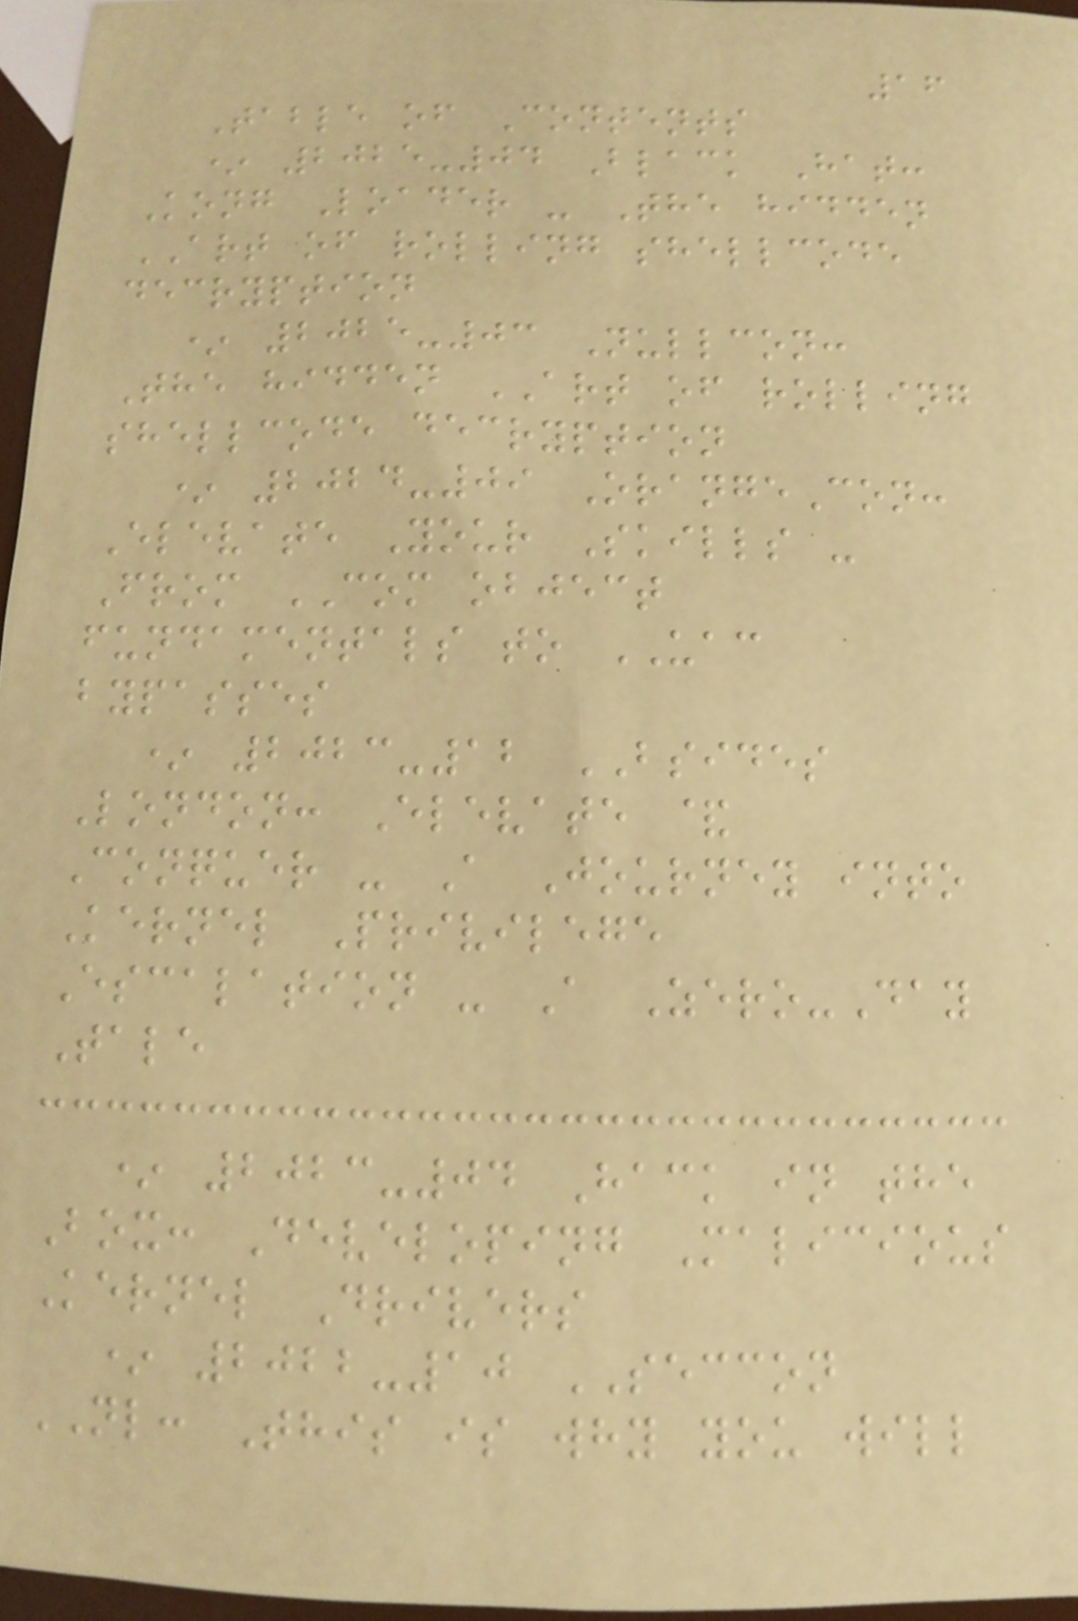16
Table of Contents
* 2025-04 Black Hat:
Kong Loader - The hidden
ART of rolling shellcode
decryption
* 2025-03 Nullcon:
The hidden ART of rolling
shellcode decryption
* 2024-09 OrangeCon:
Elevate Your Skills -
From COM object
fundamentals to UAC
bypasses
* 2023-12 BSIDES
London: Elevate &
Conquer - A Journey into
Kernel Privilege
Escalation - A Zero-Day
Tale
* 2023-04 Hack in the
Box: Developing Malicious
Kernel Drivers
* 2022-10 SECCON
NL: This is why you will
